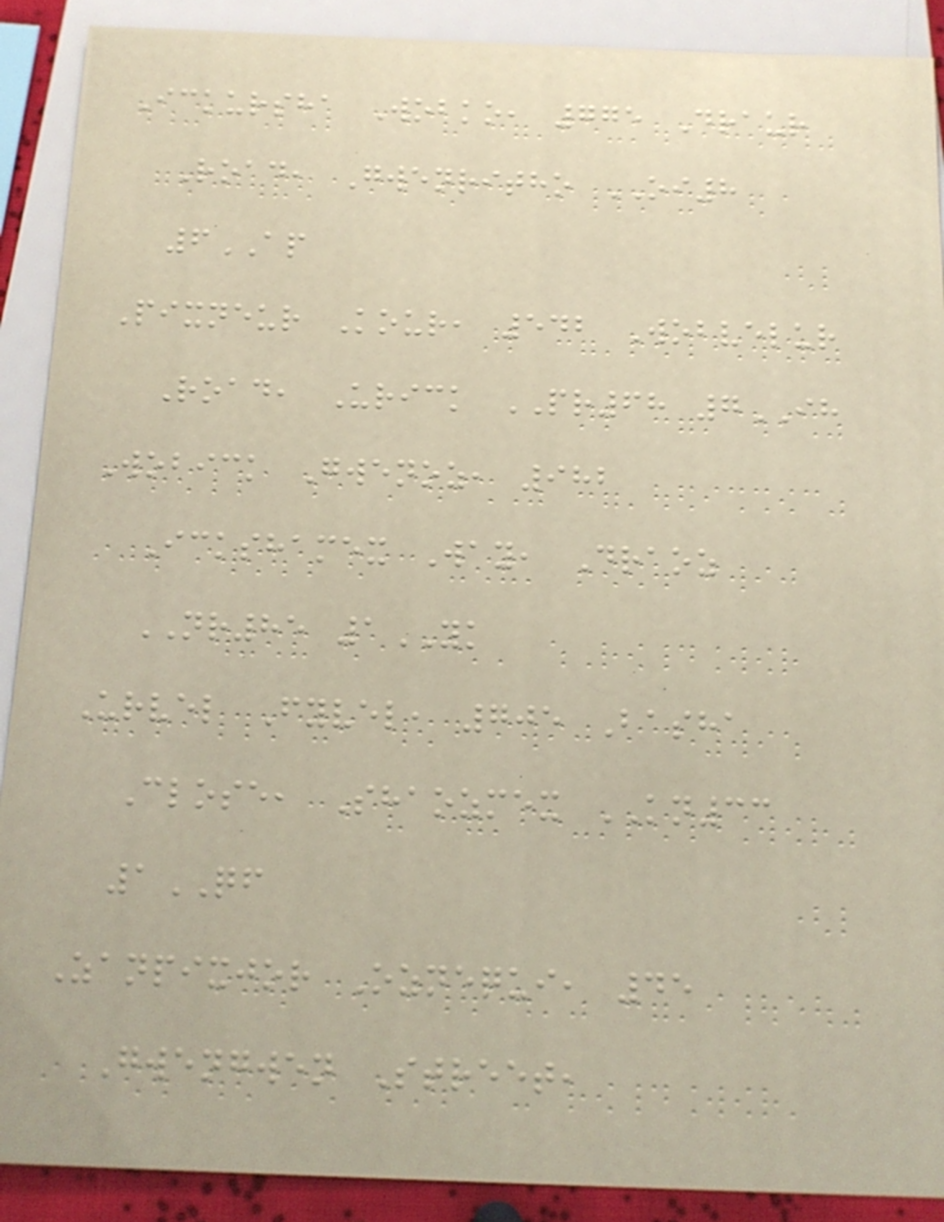Ickursha Wobko, 775 Draur
Road, Gwenritho OI8
6AP
Pixneur Kour, 542 Wobvelur
Road, Urick PR68 7IH
Wobick Gwenoz, 982
Ickshamex Way, Draoz
NR85 1YK
Urvel Fyvel, 705 Basha
Close, Shaozmex KN33
1QF
Zanpixjor Oznequi, 45
Gwengwen Street,
